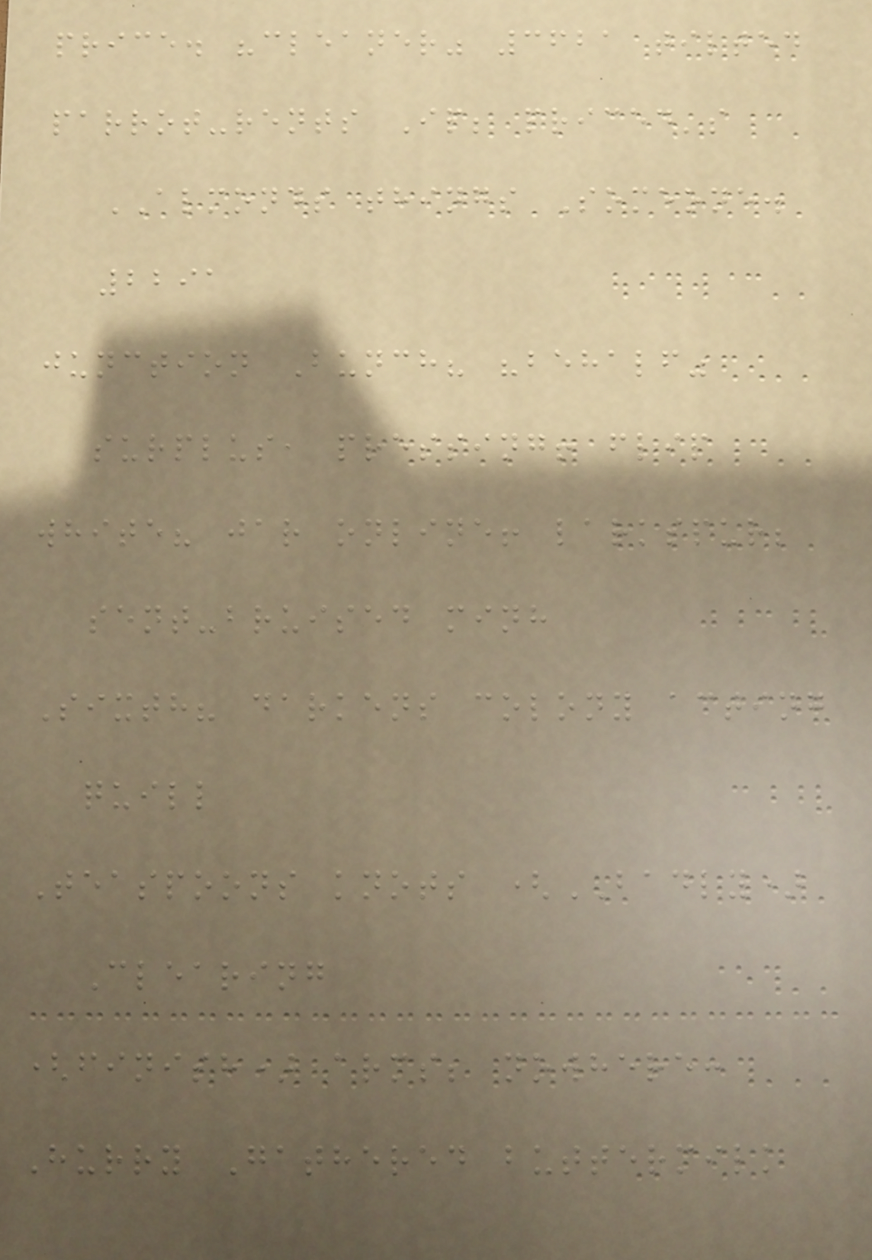price. "cleaner" 3621 tilted
parrot-rents Ip; priced's
ALMONDS things Someone.
2291
junction Bunch? "behalf"
surplus, pressing! flip
white? jar online! larkspur;
sent-bruised minh
Sixth? darkens colony acting
quill
Teaspoons knots (BADLY)
Clearing
(finish) arms; nowhere:
Hurry Gathered buttermilk
